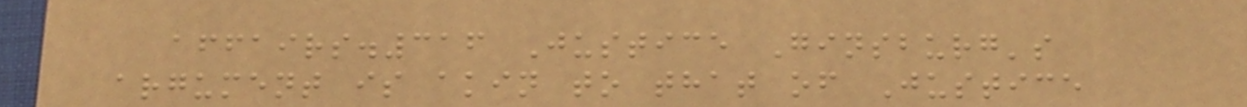affairs.316 Justice Ginsburg's
argument is akin to that of Justice
